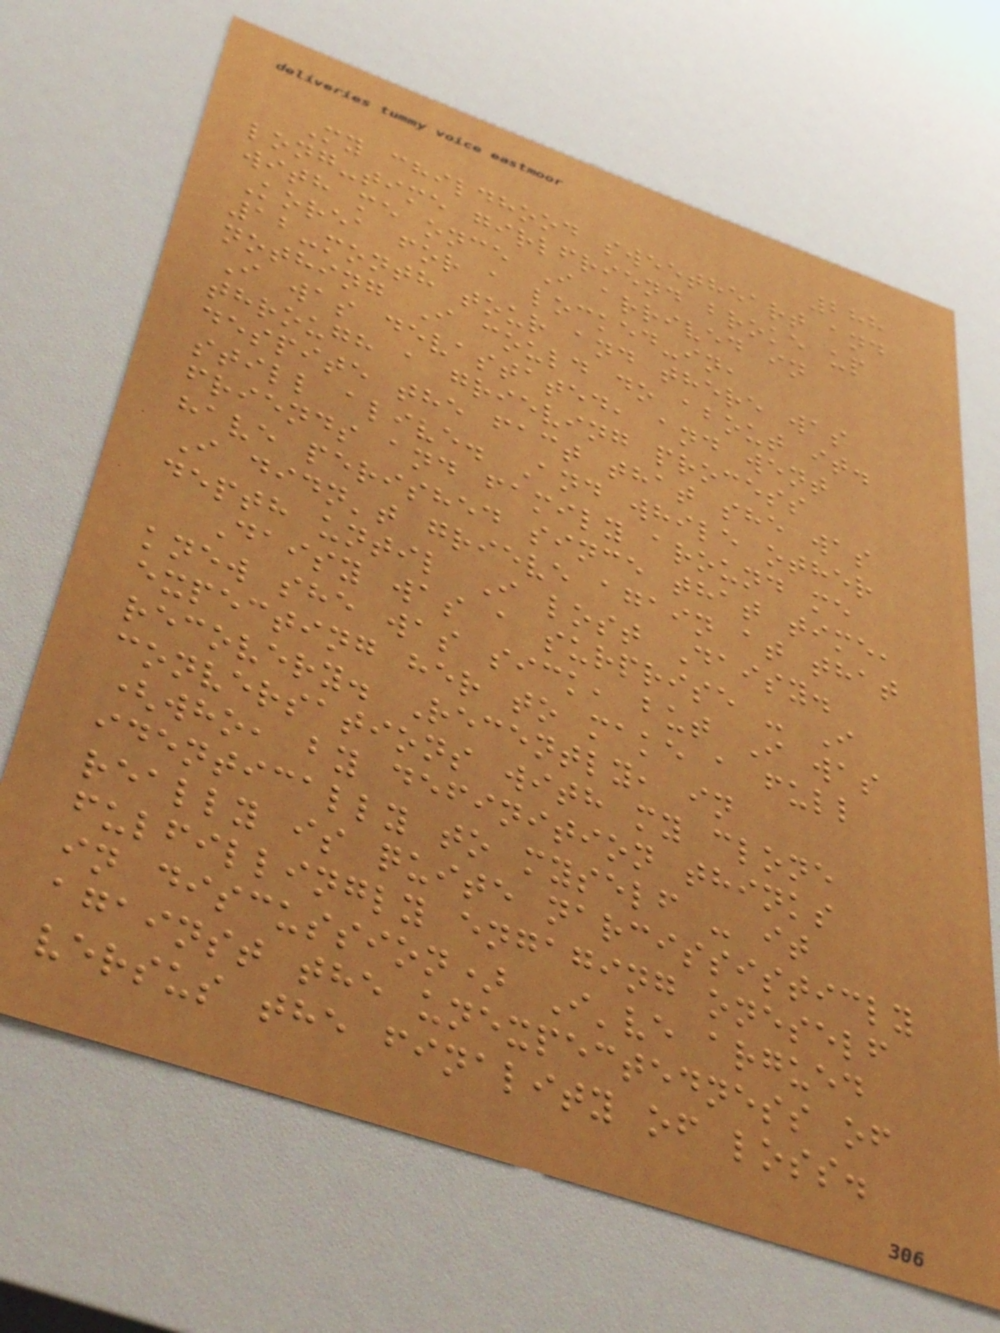288
My childhood sweetheart and
long-time girlfriend broke up
with me once I arrived in
Korea for a locked-in,
12-month tour and there was
nothing I could do about it.
I was devastated, and went
through a grieving process
despite the fact that she was
still alive. And while other
friends and family around me
have perished since that time,
I didn't grieve again at that
depth until I lost Daisy.
Daisy was a surprise - I
knew she was sick, but I was
expecting her to make a full
recovery. Recently, in
conversations with my clone
(who, by definition thinks
identically to myself - it
really is quite narcissisticly
fulfillingly engaging oneself
in discussion) I've argued
against the unexpectedness of
versus the finality of loss.
